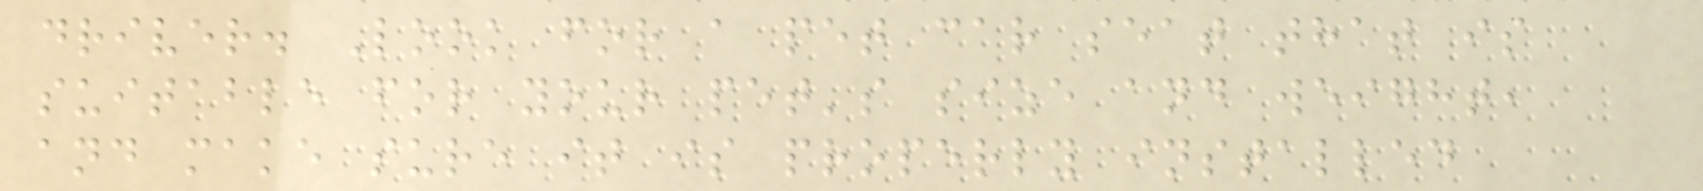driver. Look for a pet car seat that is
suitable for your pet's size and weight,
and make sure it is properly installed
